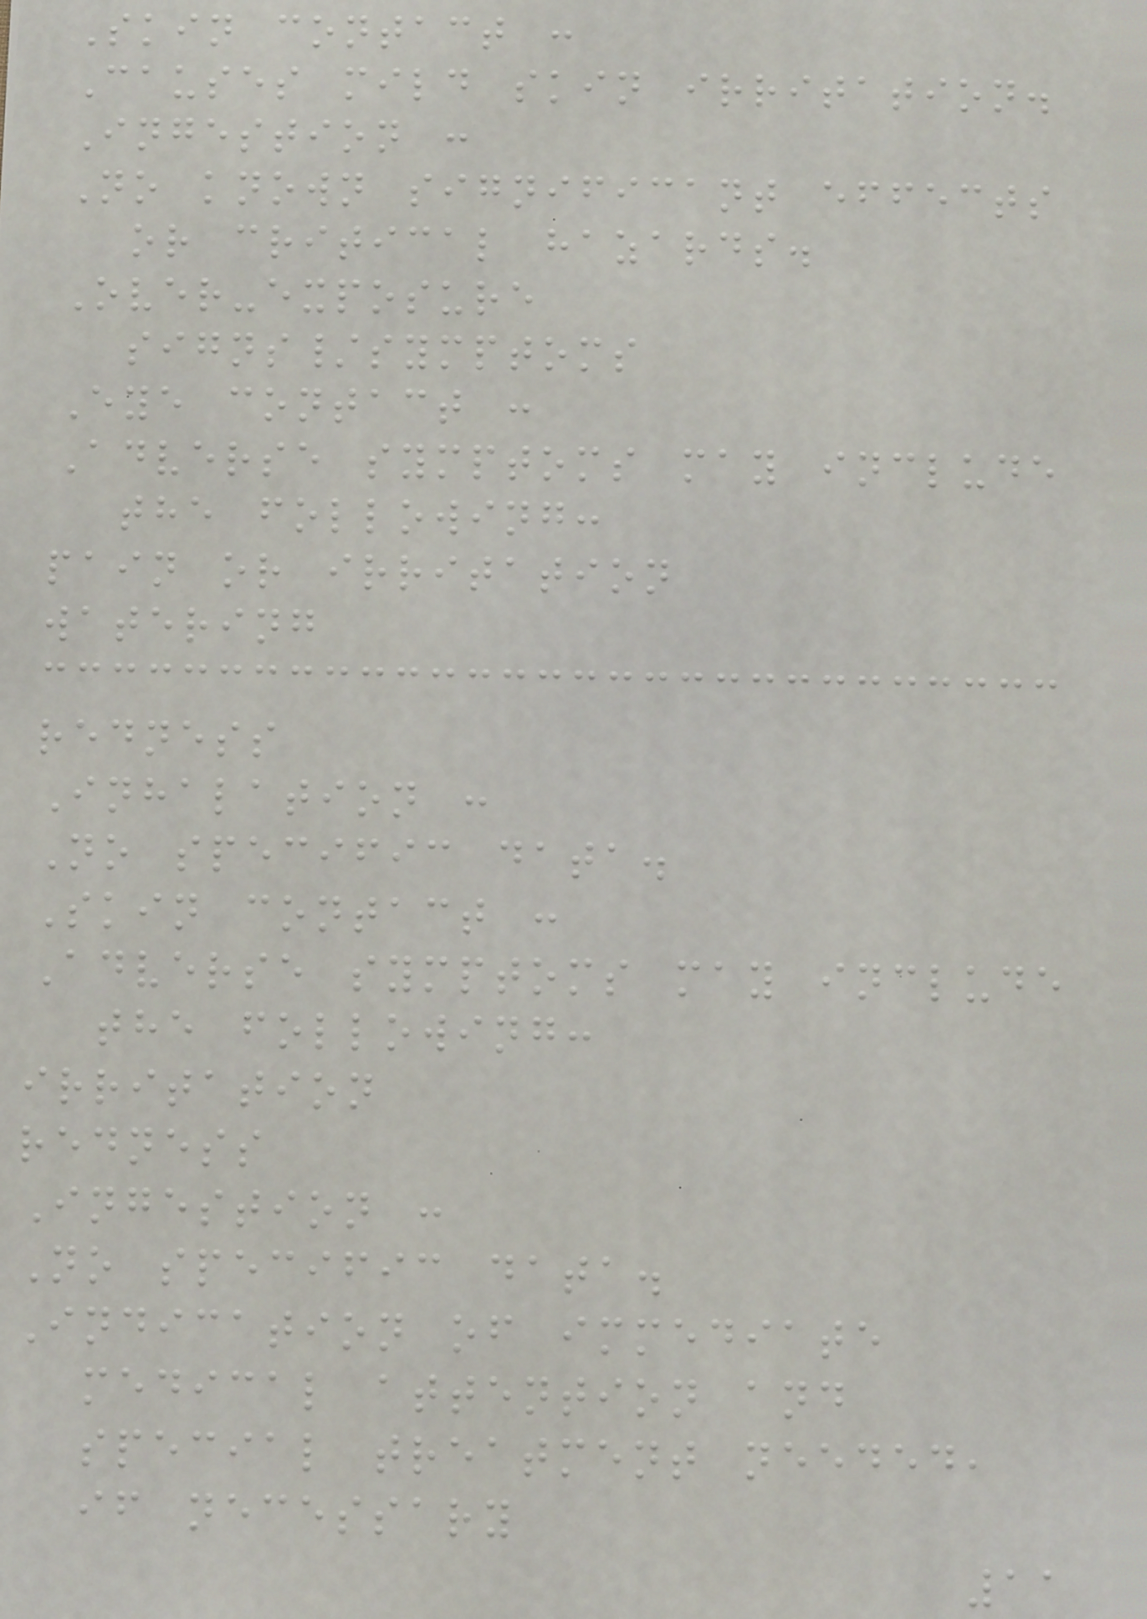Skin contact :
Causes mild skin irritation.
Ingestion :
No known significant effects
or critical hazards.
Over-exposure
signs/symptoms
Eye contact :
Adverse symptoms may include
the following:
pain or irritation
watering
redness
Inhalation :
No specific data.
Skin contact :
Adverse symptoms may include
the following:
irritation
redness
Ingestion :
No specific data.
Indication of immediate
medical attention and
special treatment needed,
if necessary
11
